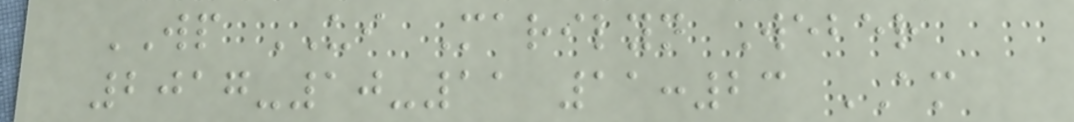WP UI Marilyn Weber
2017-10-11 11:23 AM
